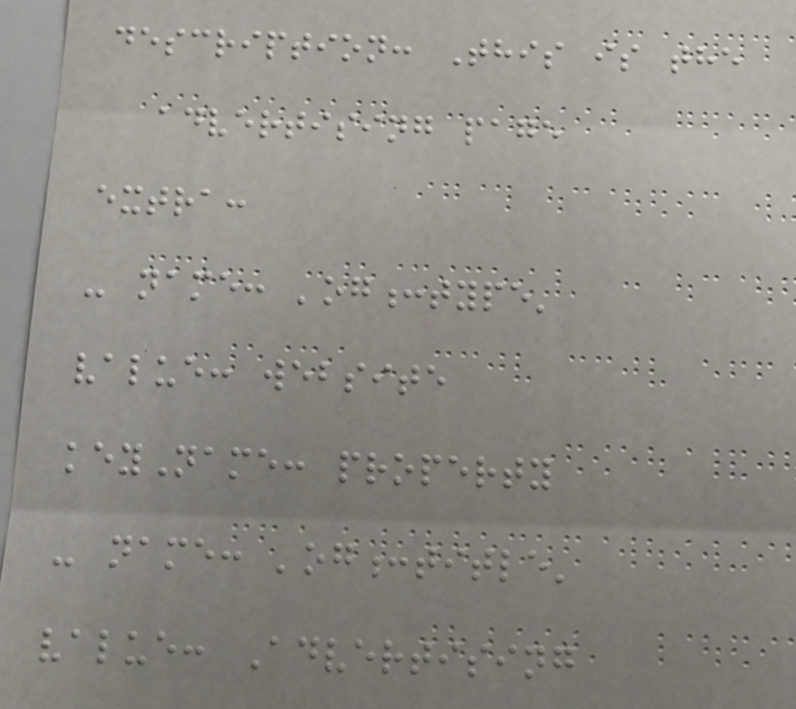description: This is the
advertising page
extra:
- name: 'og:type'
value: website
keyName: property
- name: 'og:title'
value: Advertising
